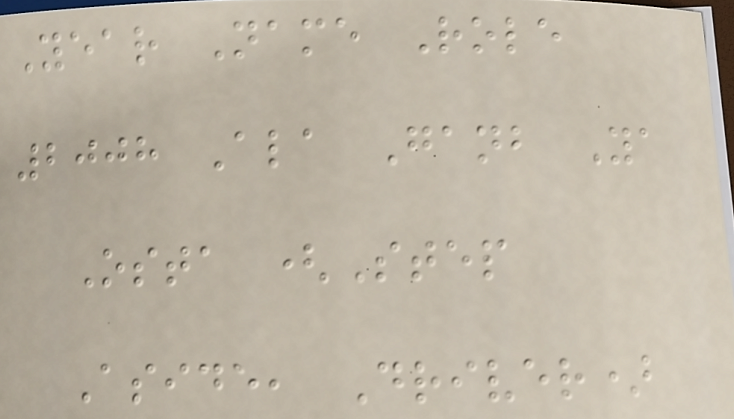Year Name Role
2008 Ala Ganb Ya
Osta (Step
Aside, Driver)
